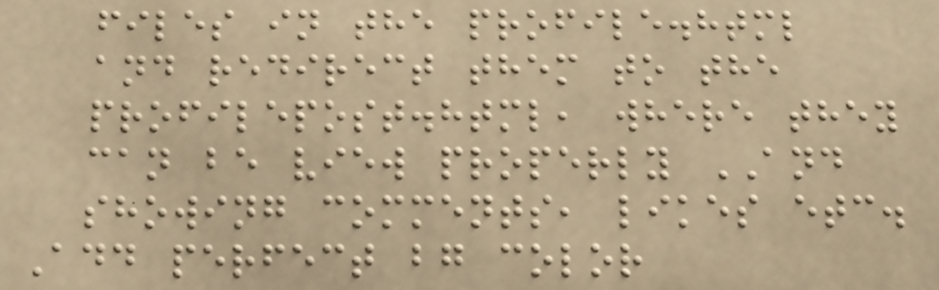files in the profile.html
and redirect them to the
profilepost.html, where they
can be view properly AND
showing comments, likes etc.
Add perfect bg color
